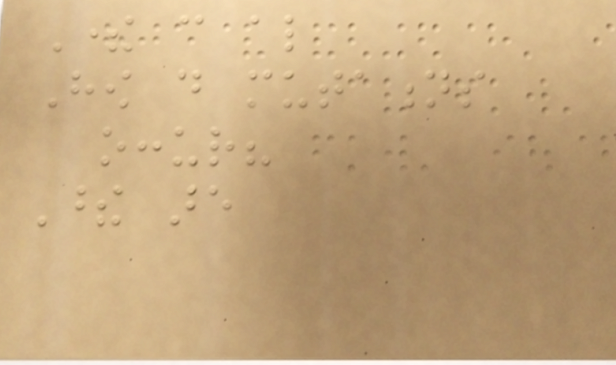There can also
How do mutations
occur?
These are
